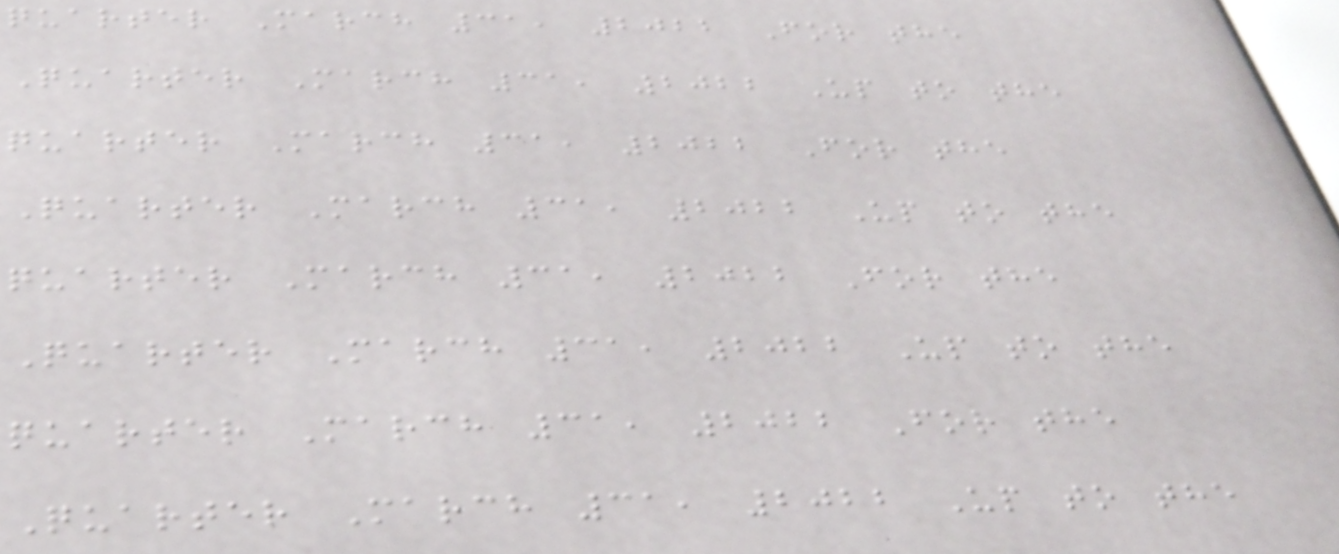quarter March 31, 2022 For the
Quarter March 31, 2022 Up to the
quarter March 31, 2022 For the
Quarter March 31, 2022 Up to the
quarter March 31, 2022 For the
Quarter March 31, 2022 Up to the
quarter March 31, 2022 For the
Quarter March 31, 2022 Up to the
